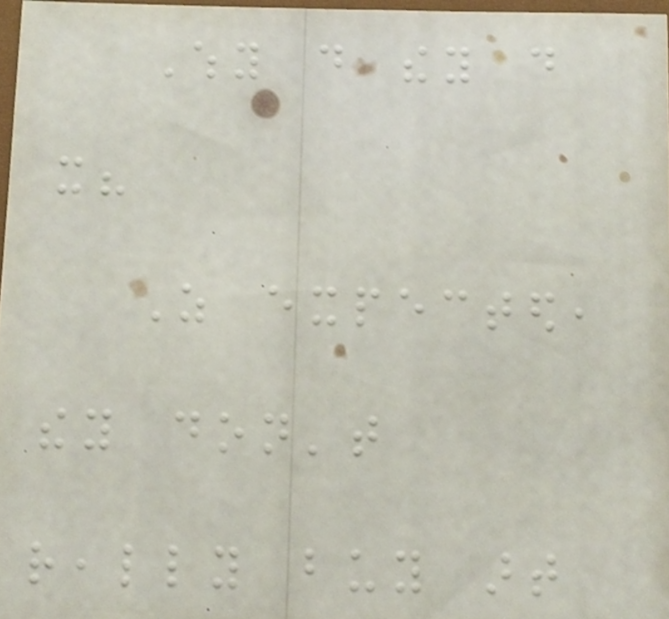Why do they do
it?
As expected,
they don't
really buy art
